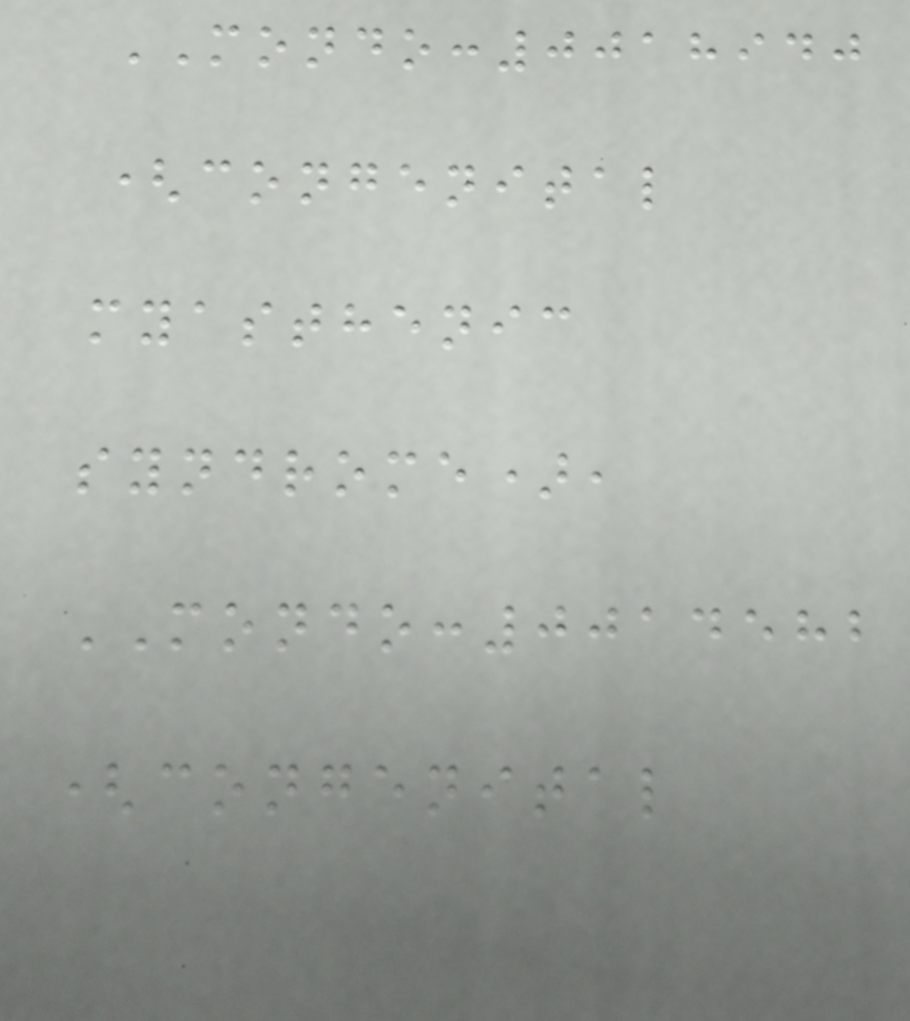MONDO:0018940
(congenital
myasthenic
syndrome),
MONDO:0014582
(congenital
